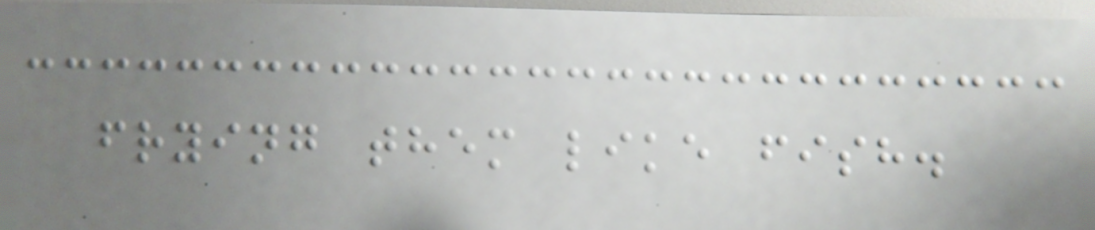frying them like fish.
